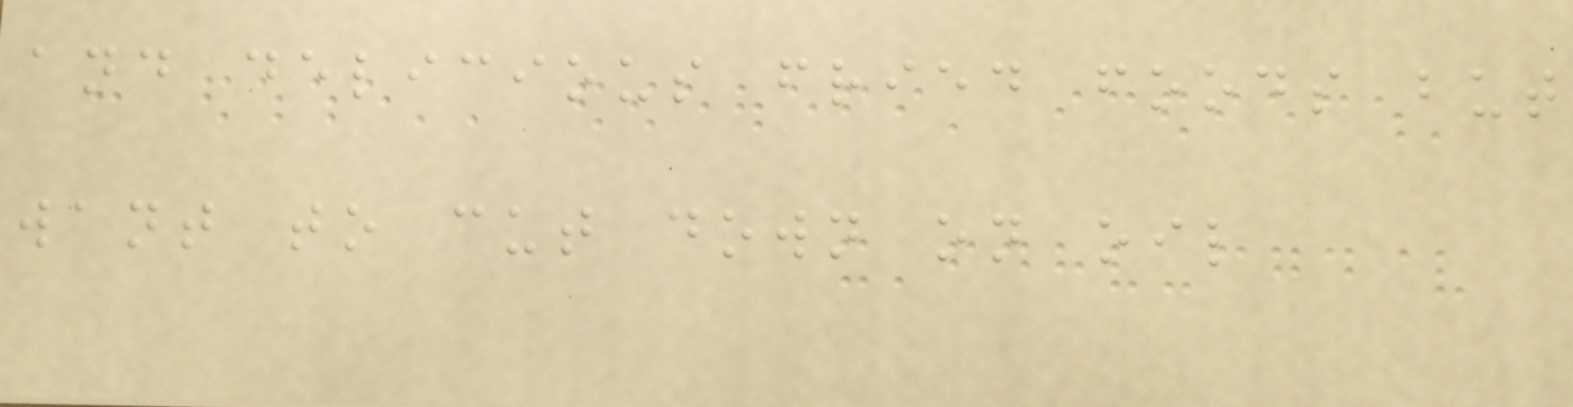and delicious fried foods but
want to cut down on oil
